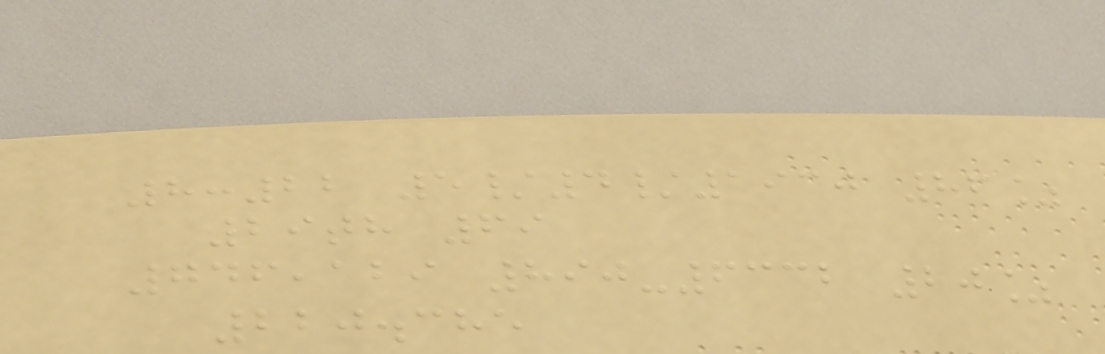8:22 5/4/1930 86%
29th 69
746,129 890-6332 20%
220.385
